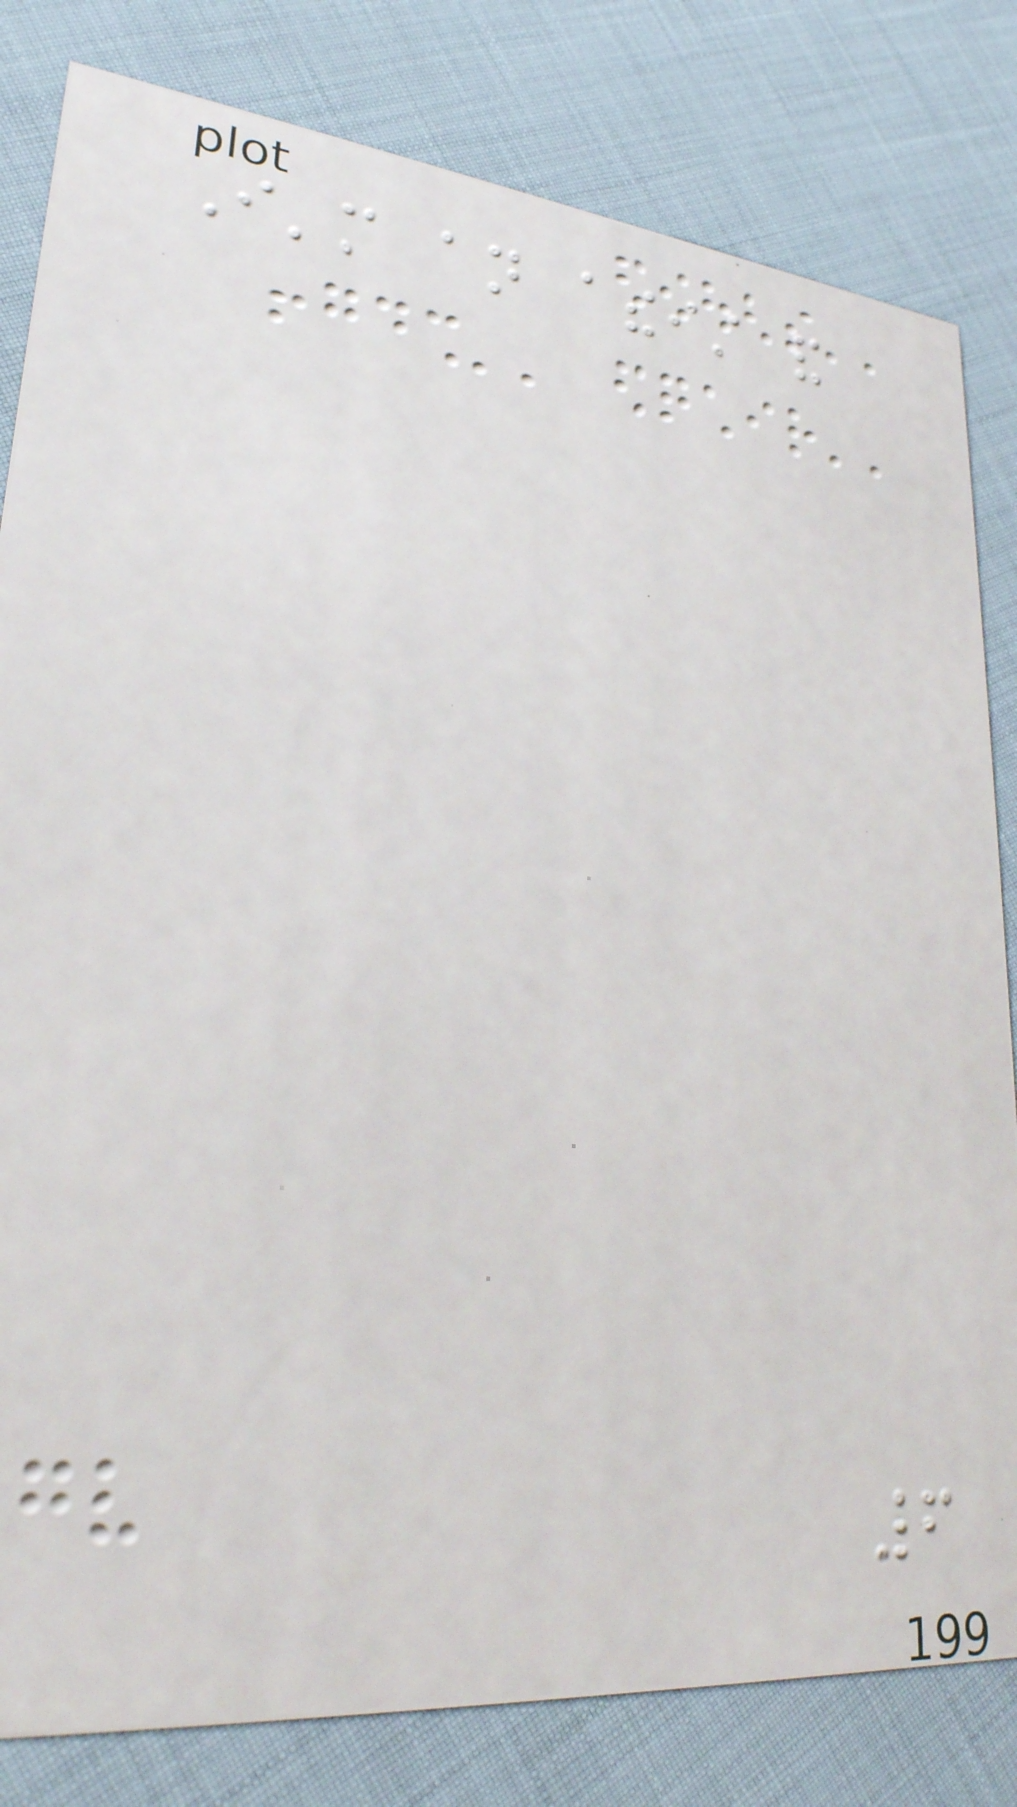I'm an atheist and
6
